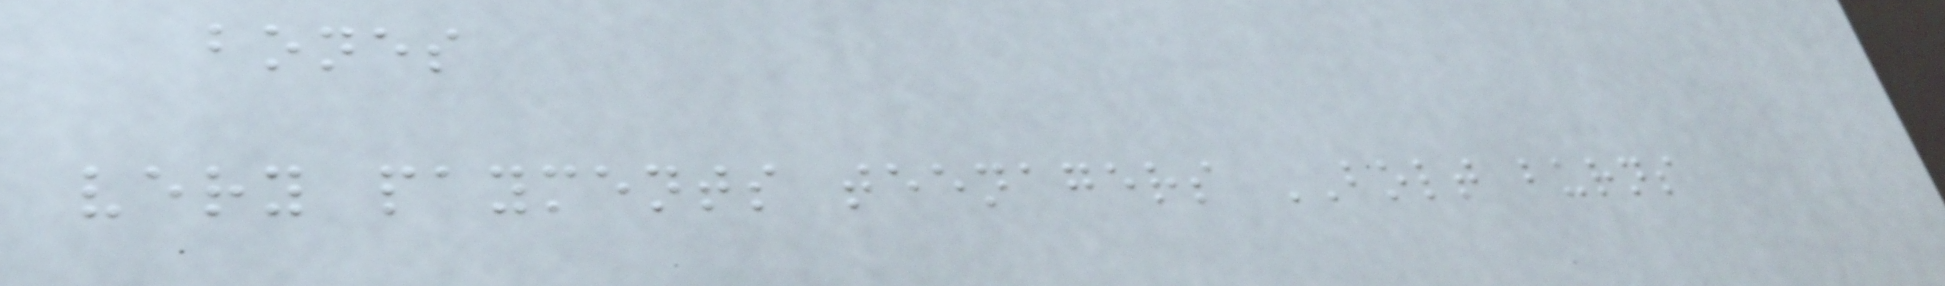bones
very payments teenagers BOLT burns
